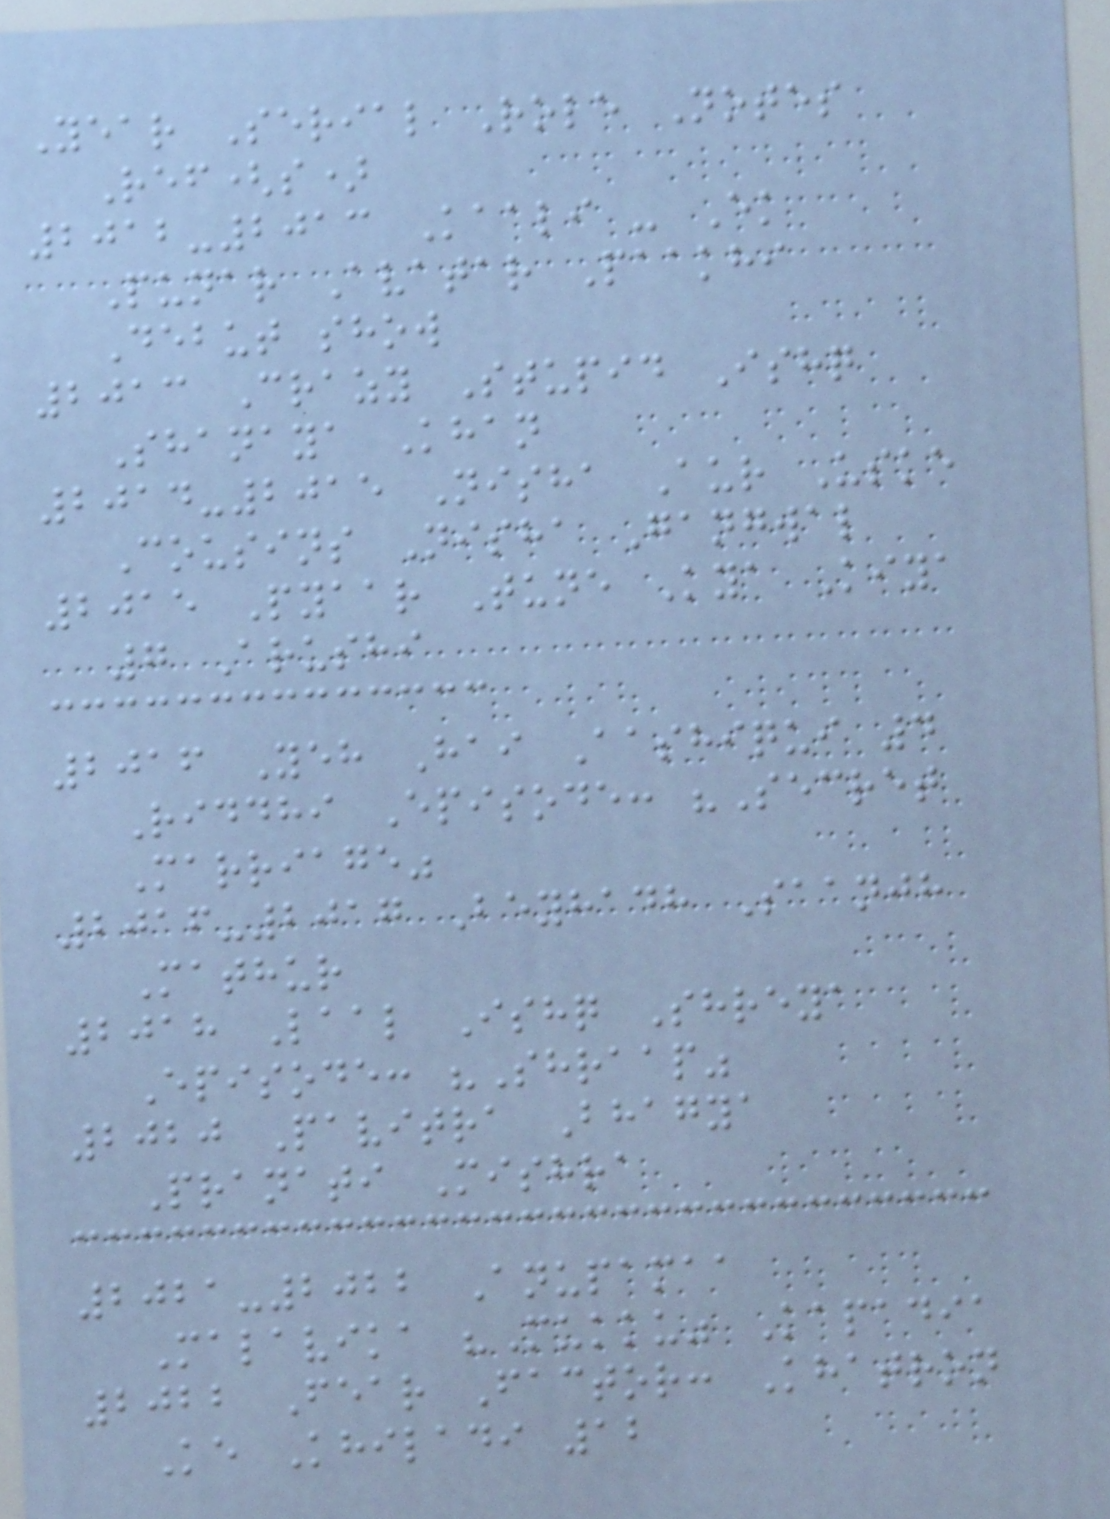Year Serial Role Notes
Ref(s)
2012-2013 Kaali - Ek
Punar Avatar Paakhi
Debut show
2013 Crazy Stupid Ishq
Shanaya Khan
2014-2015 Nisha Aur Uske
Cousins Nisha Gangwal
2015 Pyaar Tune Kya Kiya
7 Arushi
2016 Yeh Hai Aashiqui 4
Riddhi Episode: "Secret
Marriage"
2016-2017 Beyhadh Saanjh
Mathur
2018 Laal Ishq Shreya
Episode: "Shraap"
2020 Pavitra Bhagya
Pranati Mishra
2021-2022 Anupamaa
Malavika "Mukku" Kapadia
2022 Fear Factor: Khatron
Ke Khiladi 12
